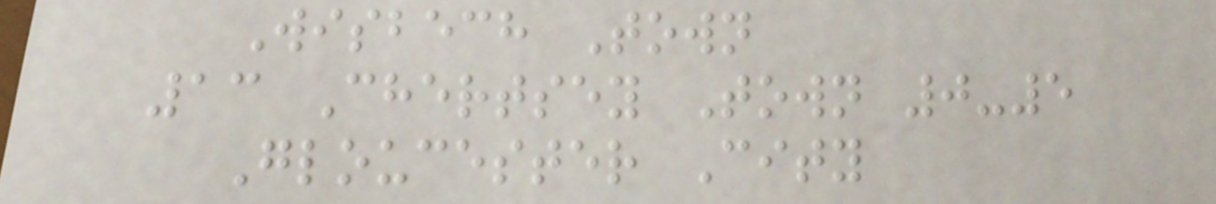Wisbech Town
13 Chertsey Town 0-5
Gloucester City
